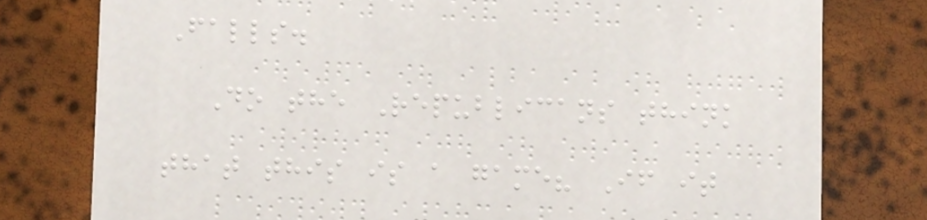Falls.
Do the Republicans think
that this is a game? If it
